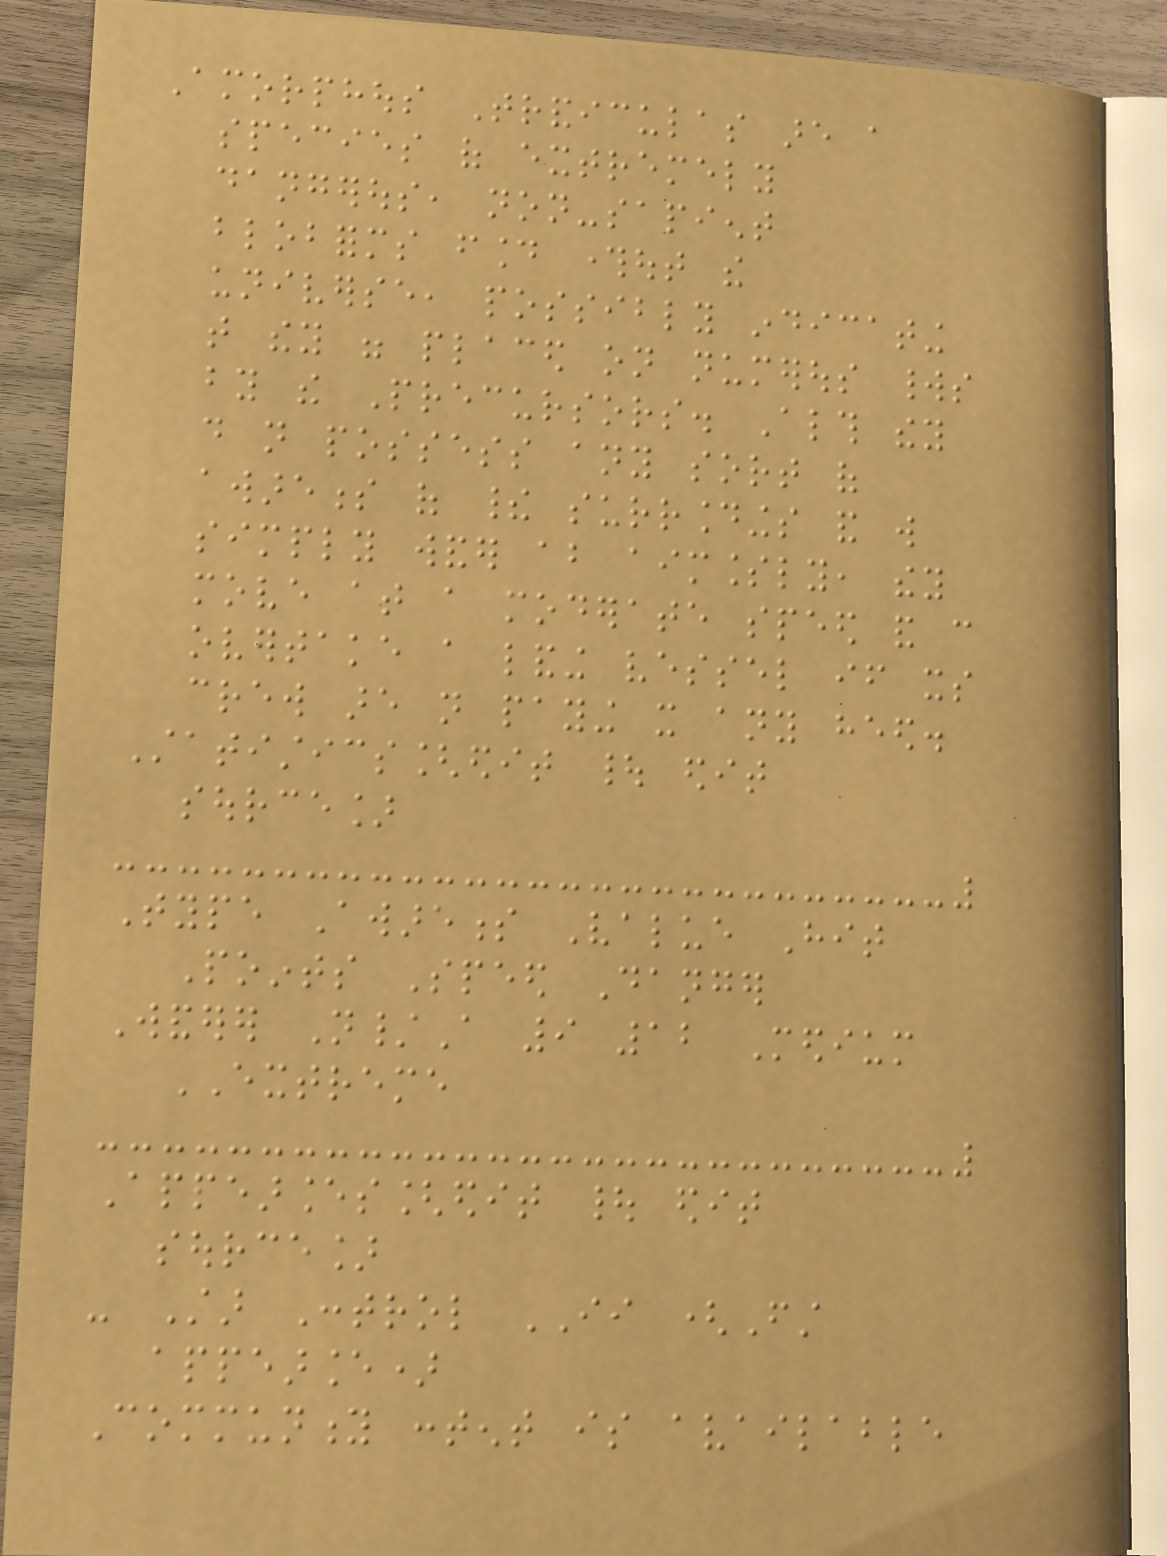Amorphous Trandiculas are a
species of extremely
dangerous, non-sapient
blobforms found throughout the
universe, possibly indicating
that they were placed on numerous worlds
by the Precursors. Although they
do not possess any sort of
awareness of their surroundings and will
simply wander about aimlessly, they
move at a moderate speed and can
overtake a landing vessel if its
crew are not paying it any heed.
Statistics[edit | edit
source]
Type Awareness Value Hit
Points Speed Danger
Wanderer N/A 9 12 Medium
EXTREME
Appearances[edit | edit
source]
- Star Control II (First
appearance)
Community content is available
